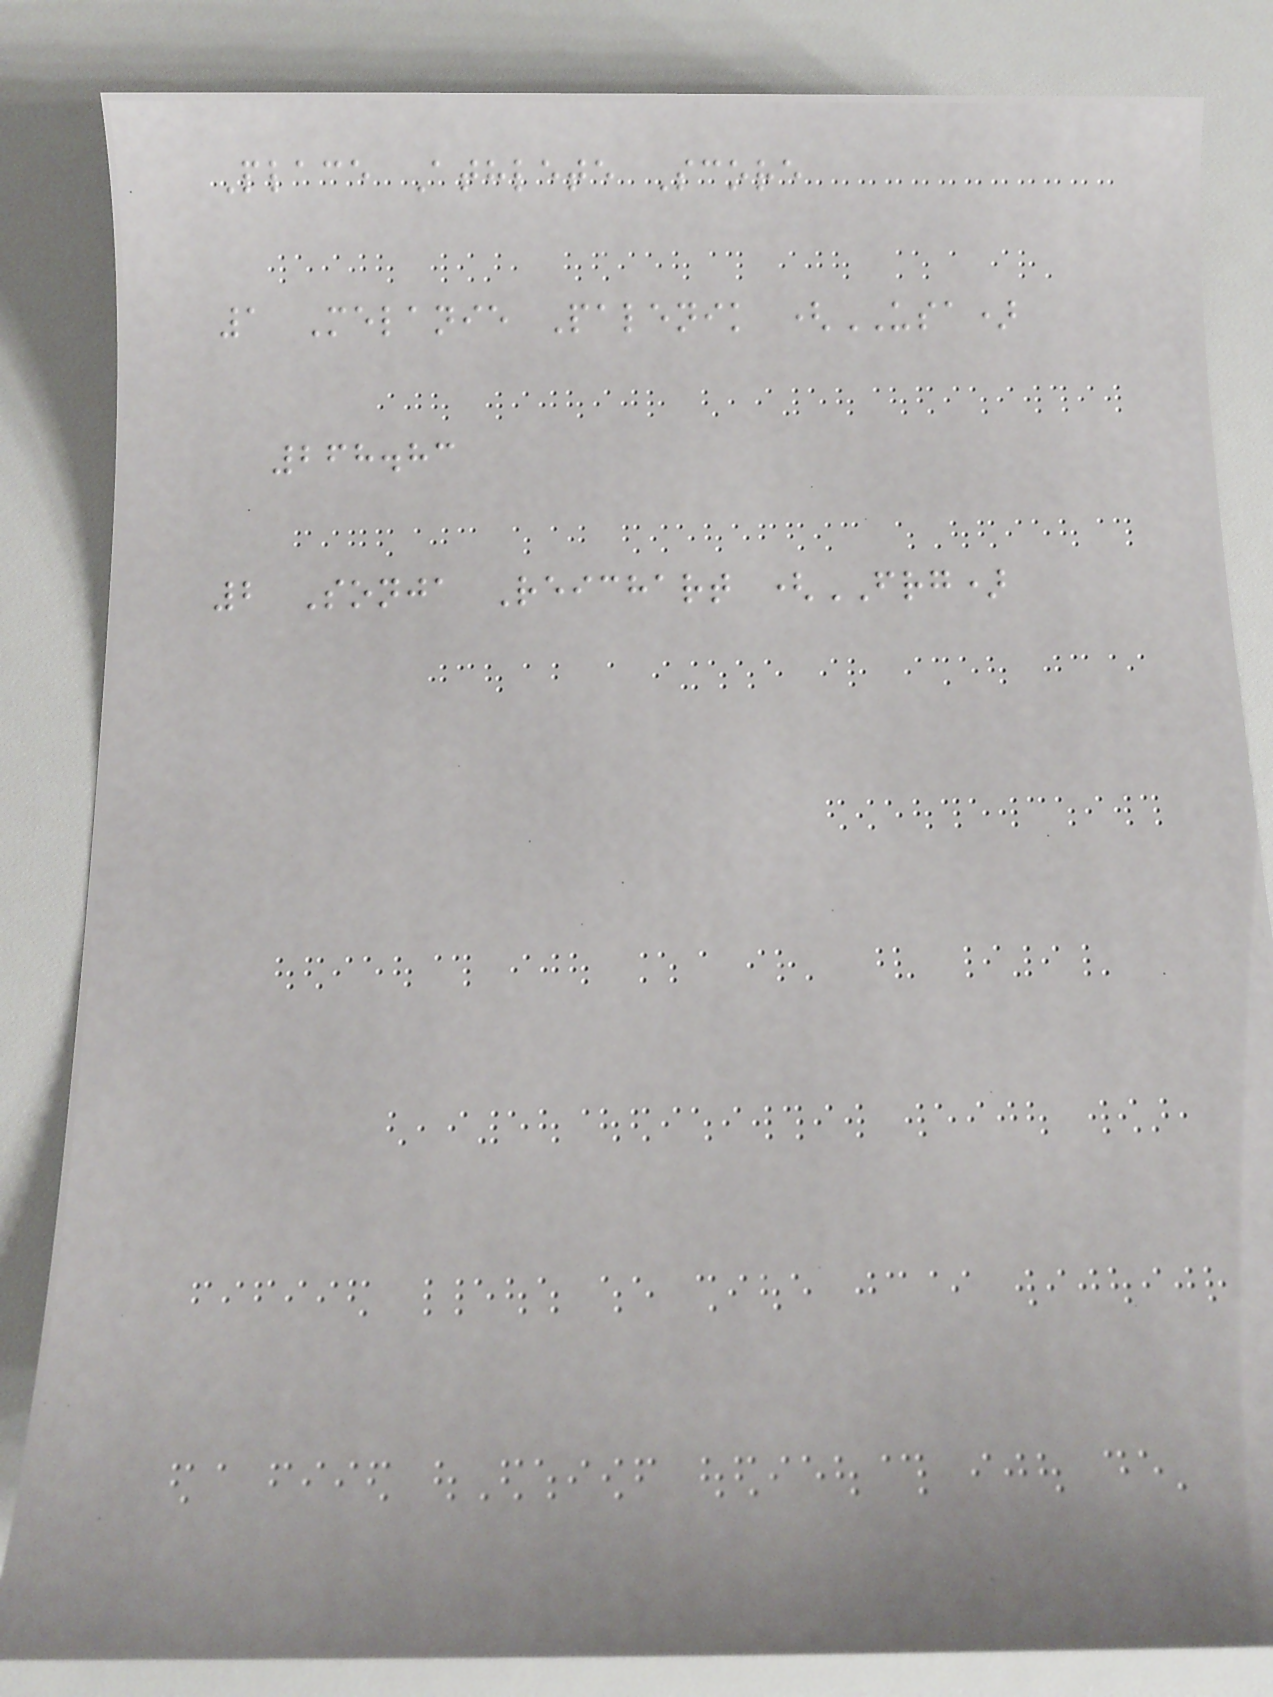Place Athlete Score
1 Melanie Palenik (USA)
268.83
2 Sonja Reichart (FRG)
